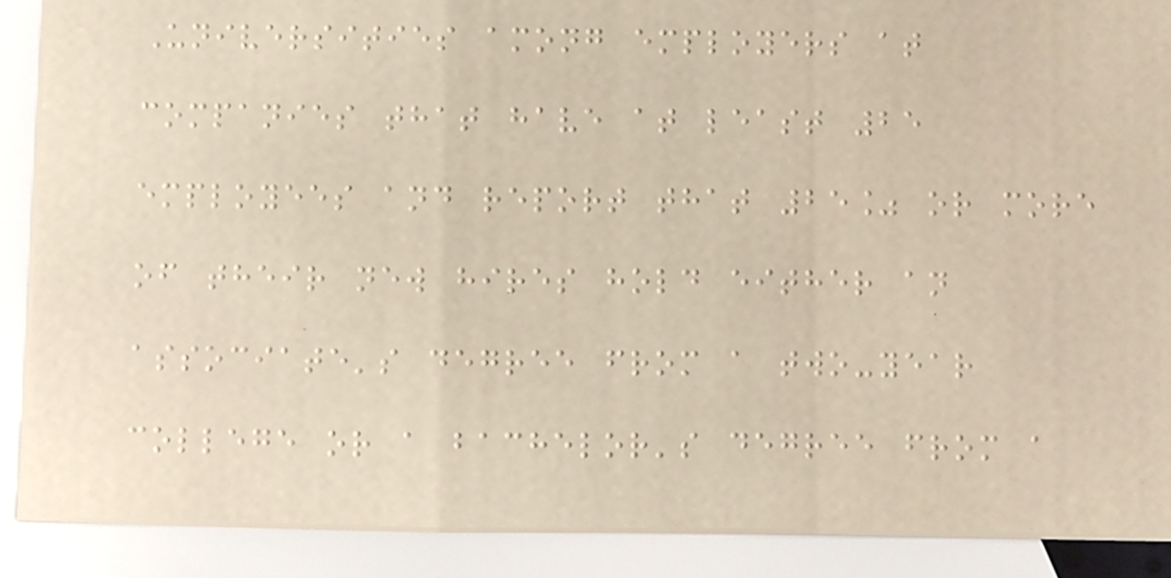Universities among employers at
companies that have at least 25
employees and report that 25% or more
of their new hires hold either an
associate's degree from a two-year
college or a bachelor's degree from a
